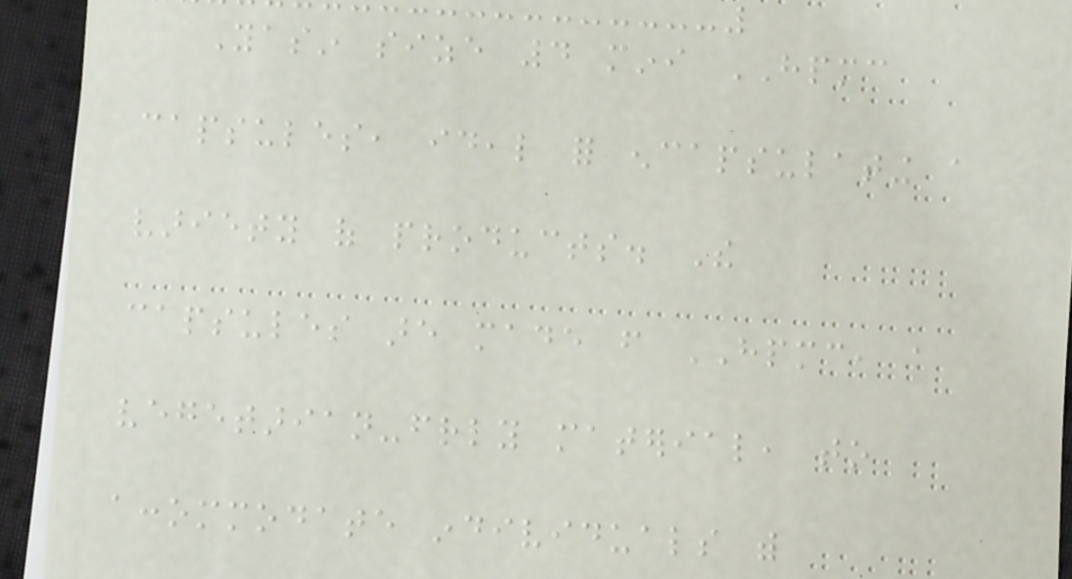Yasin size 4 mini HPMC
capsules, ideal for encapsulating a
variety of products. The
capsules are made from HPMC, a
vegetarian-friendly material, to
accommodate individuals with
